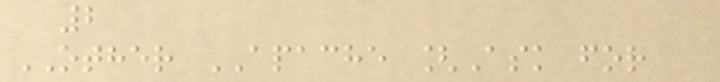2
OTHER APACHE [Ask for
